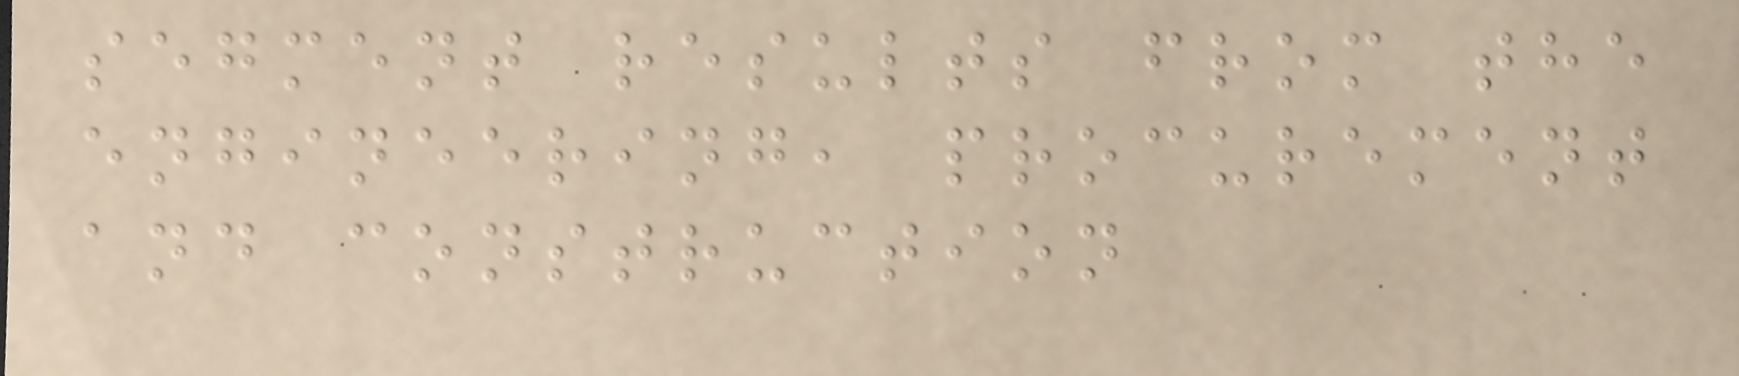segment results from the
engineering, procurement
and construction
